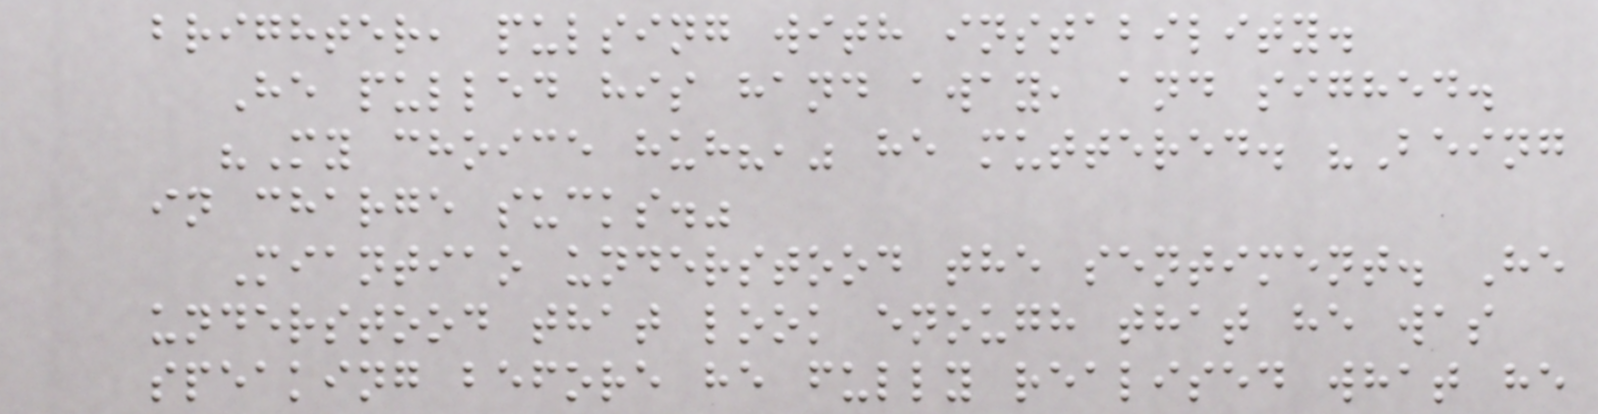brighter, pulsing with instability.
He pulled his hand away, and sighed.
"My choice huh?," he muttered. "Being
in charge sucks."
Miantiao understood the sentiment. He
understood that look enough that he was
speaking before he fully realised what he
